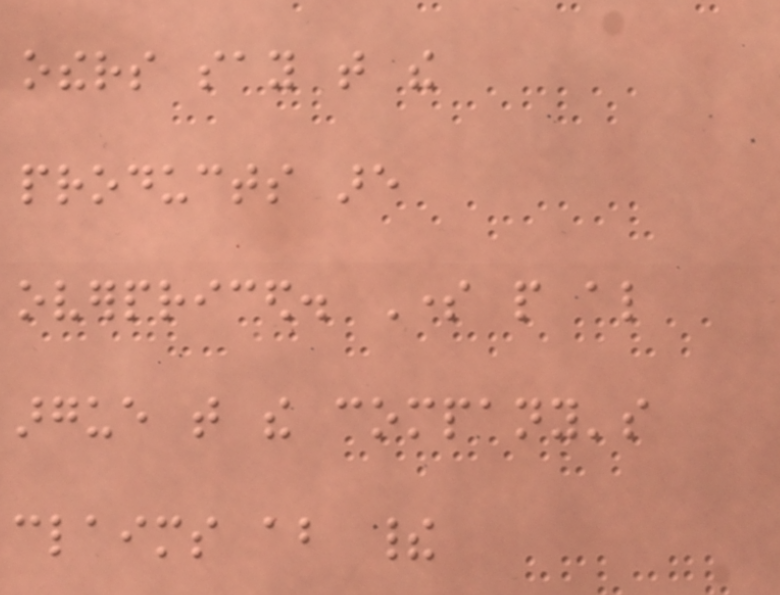others say that the
products are
overpriced. Some people also
argue that the company's
claims about their
